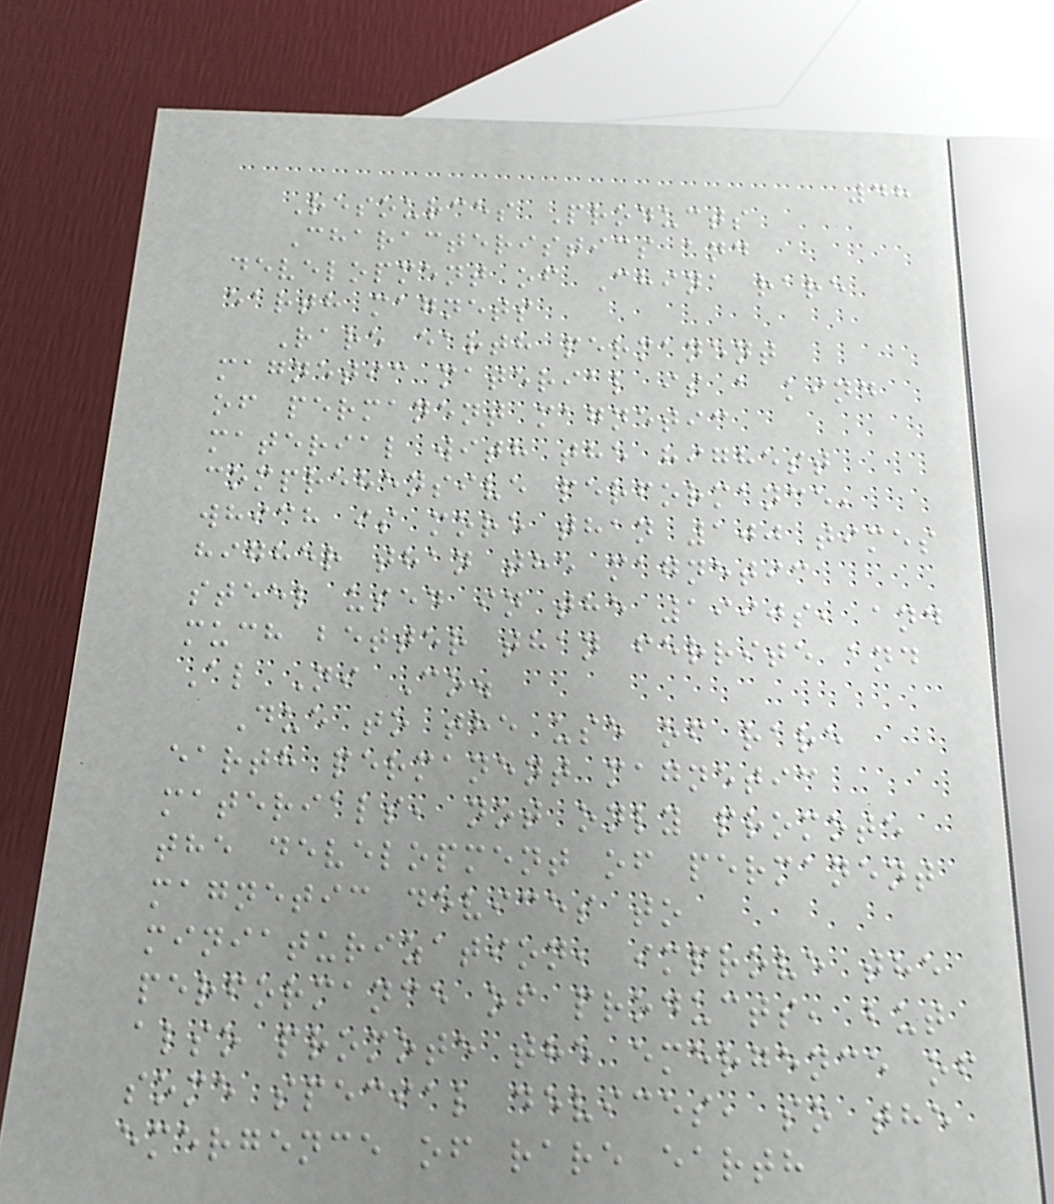48
Resources Products
Characteristics and
development of China rare
earth magnets
Rare earth permanent
magnetic material is a kind
of permanent magnetic
material with the highest
comprehensive performance,
which is more than 100 times
higher than the magnetic
steel used in the 1990s, and
much better than ferrite and
Al Ni Co.
Due to the use of rare
earth permanent magnetic
materials, not only promote
the development of permanent
magnetic devices to
miniaturization, improve the
performance of products, but
also promote the emergence of
some special devices, so the
emergence of rare earth
